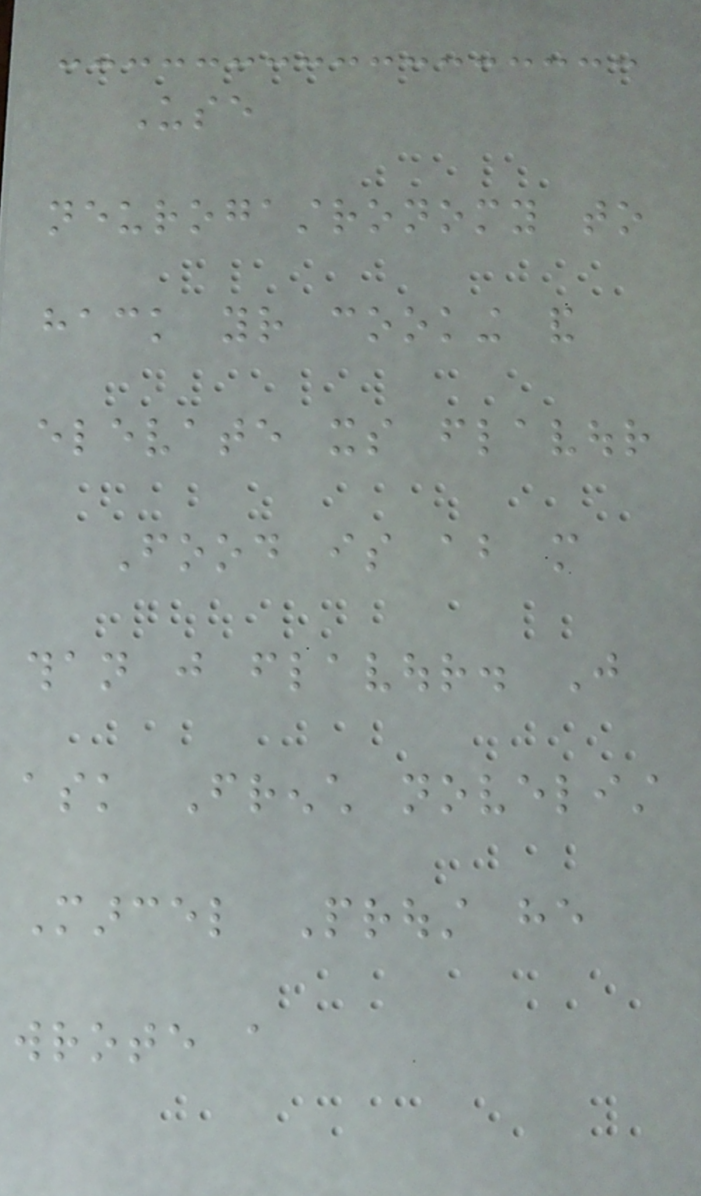Use
neurogastronomy to
hack your cooking and
elevate its flavour
Food is about more
than just flavour. Just
ask French novelist
Marcel Proust he
wrote a
